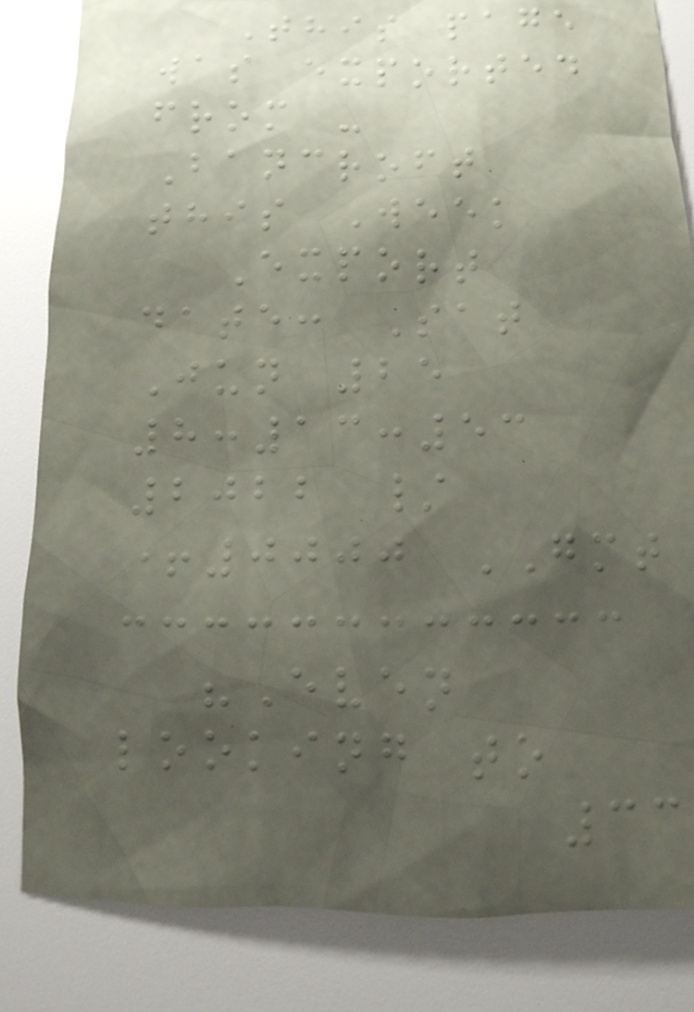This page
was exported
from -
Bancroft
this Week
Export
date: Sat
Jun 25
8:13:53
2022 /
+0000 GMT
"Even
looking to
33
